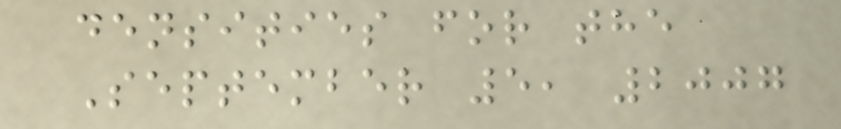densities for the
September 5, 2007
